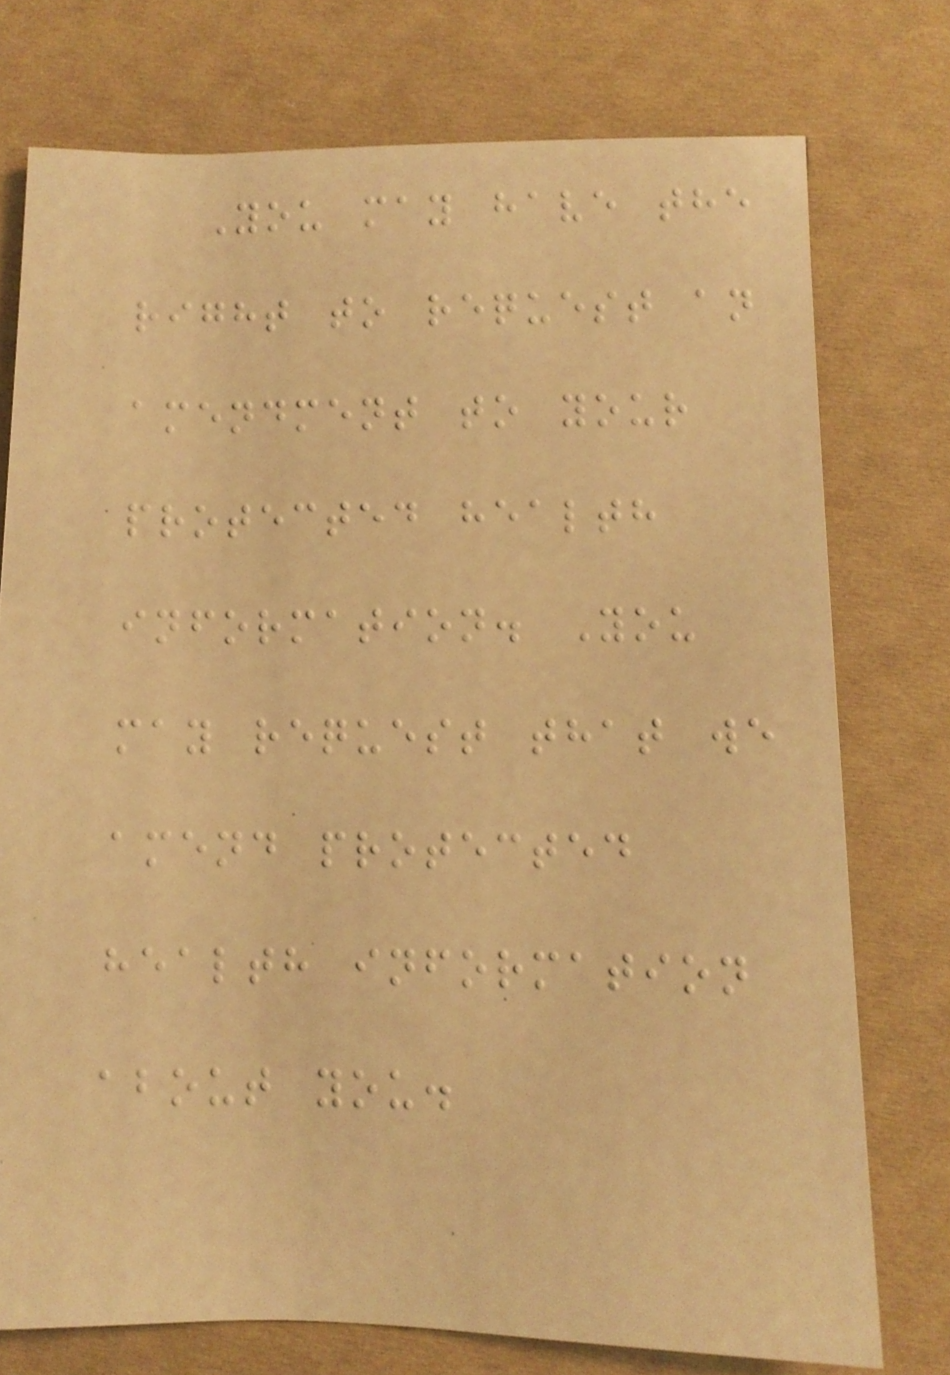You may have the
right to request an
amendment to your
protected health
information. You
may request that we
amend protected
health information
about you.
